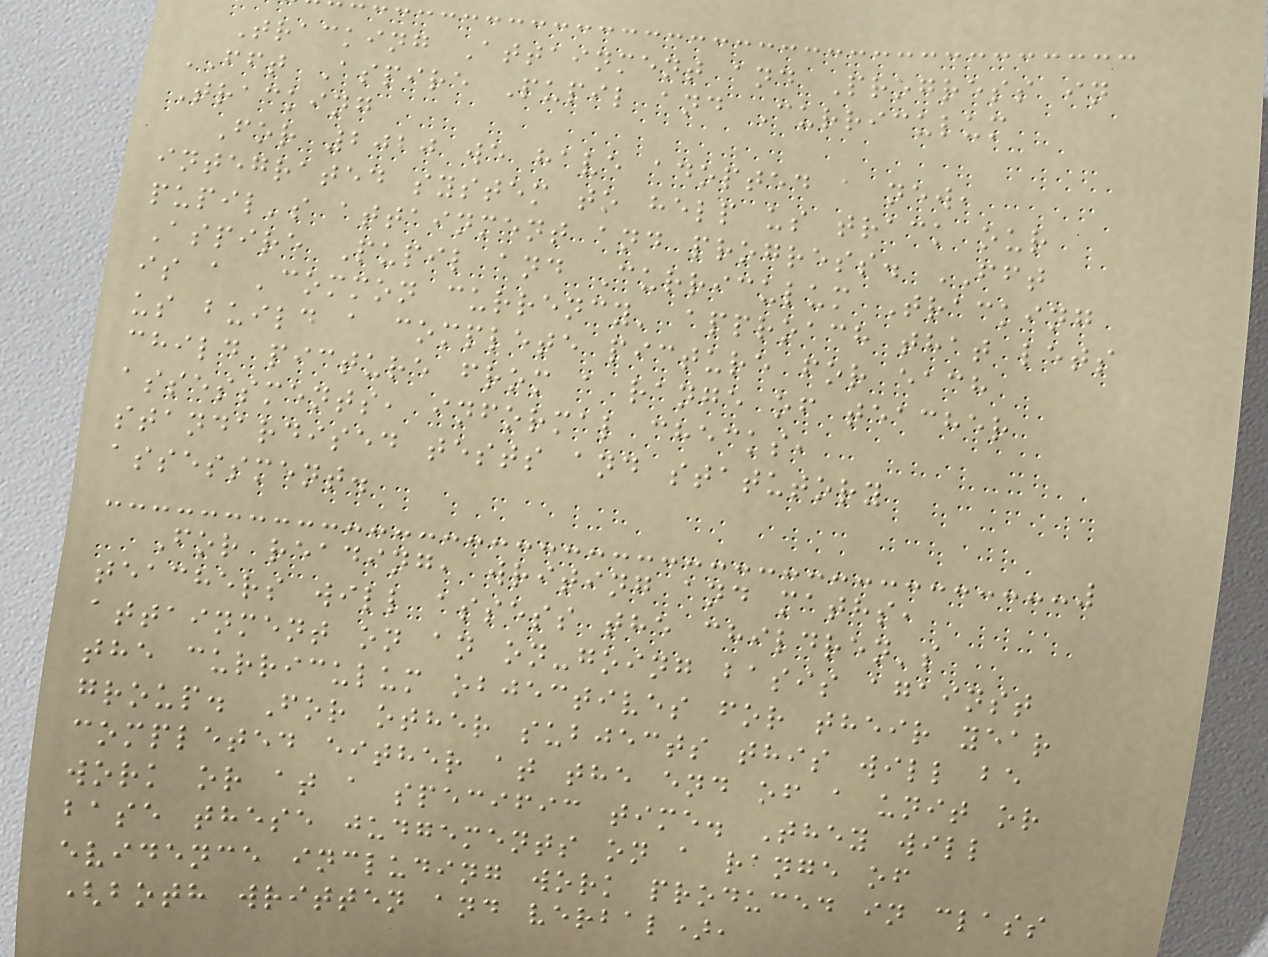Tracking Attainment and Progress in
FFT Aspire Pupil and Curriculum
Tracking
For 2020 we have adopted a new,
integrated system to help us track our
pupil's attainment and progress. FFT
Aspire Pupil and Curriculum Tracking
is a 'common currency' approach that lets
us build a complete picture for each
child picture from a range of teacher
assessments, informal checks,
standardised tests and statutory
assessment.
For reading, writing and maths,
teachers will assess the children's
attainment on an on-going basis against
the curriculum objectives for their year
group. For other subjects this will be
completed either at the end of a unit or
work or at a specific time. They will
base these judgements on a range of
evidence including work produced in class
(both written and verbal),
